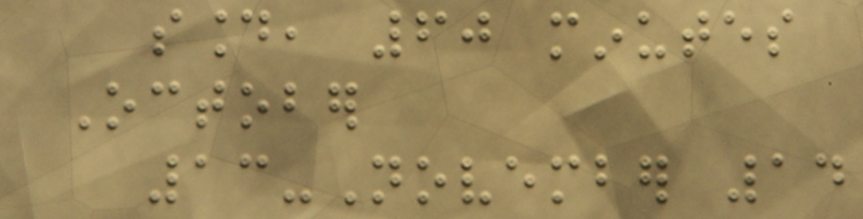sound, 60 minutes
October
13-November 14
